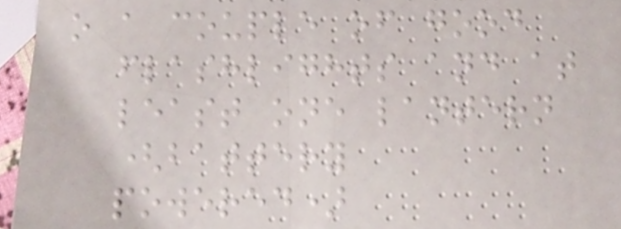o a couple of good
flashlights and at
least one lantern
(battery
powered)
